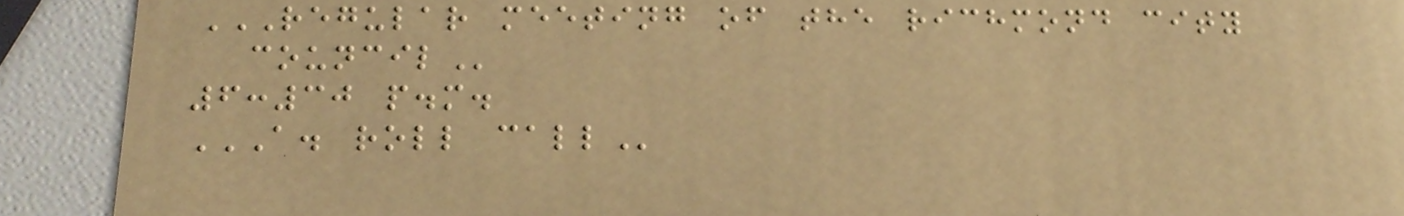REGULAR MEETING OF THE RICHMOND CITY
COUNCIL
6:30 p.m.
A. ROLL CALL
